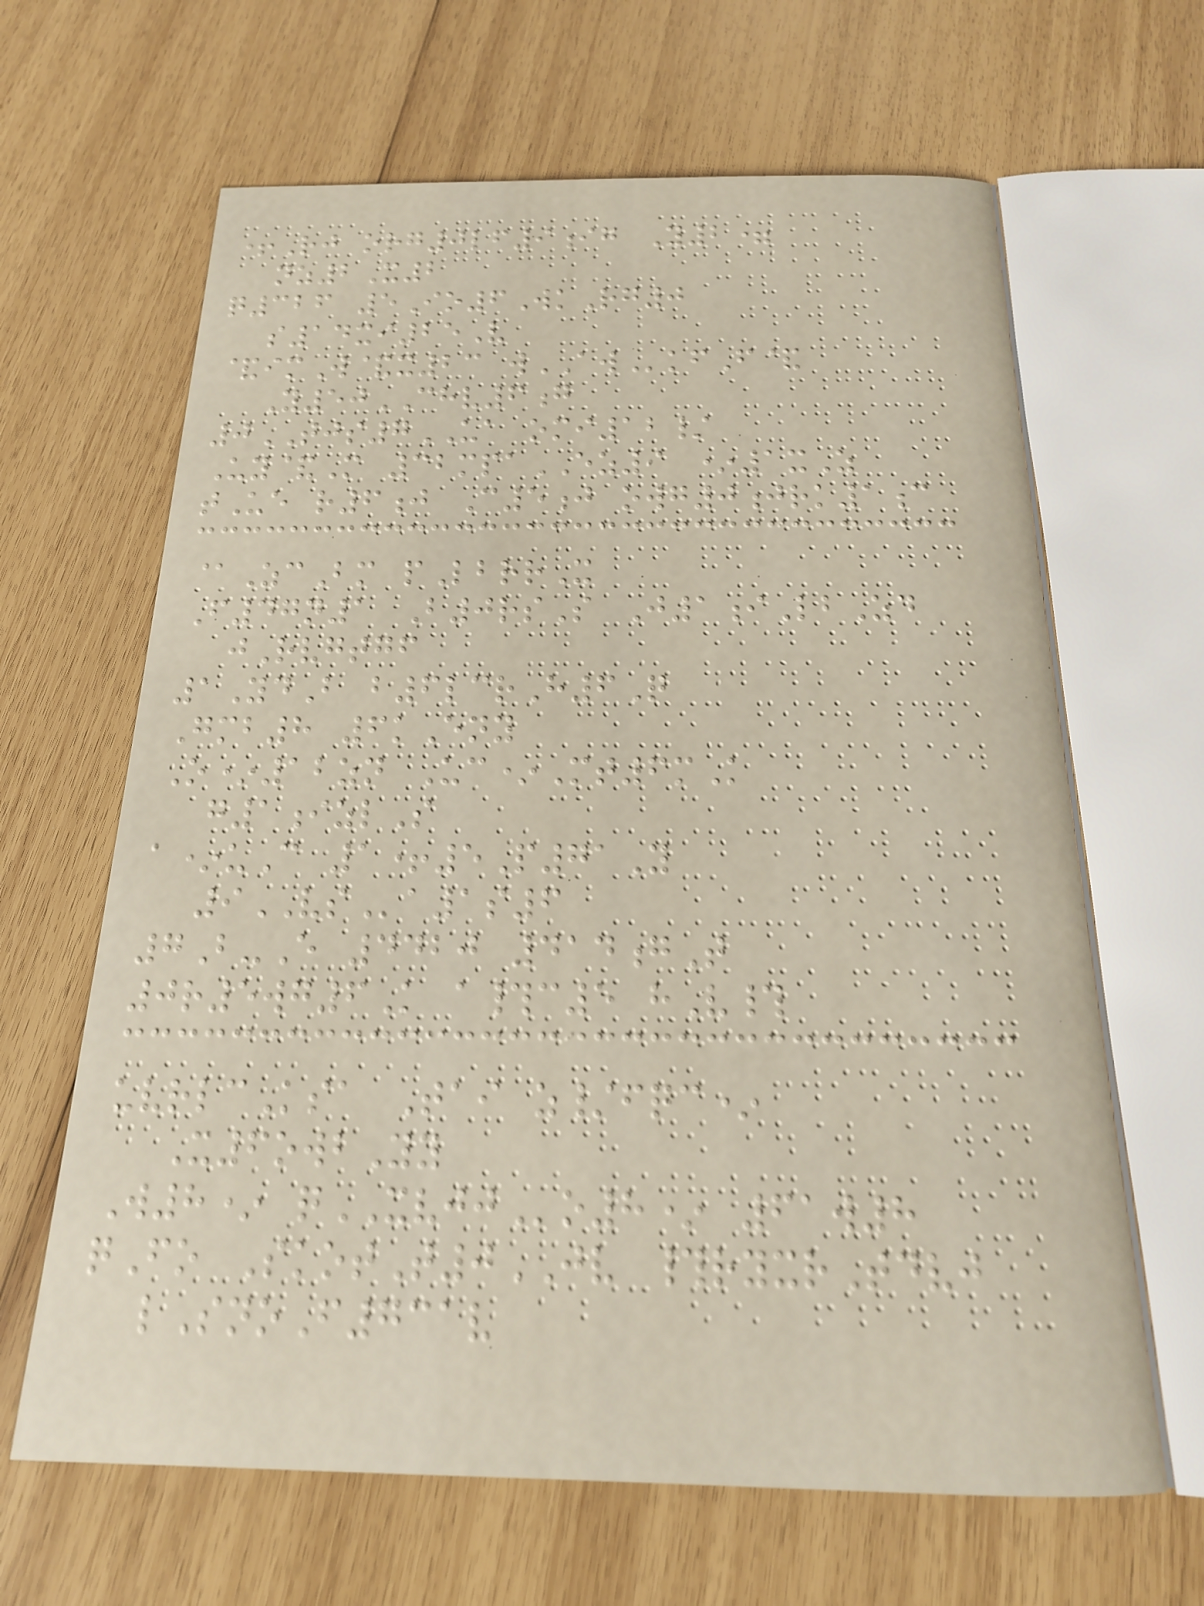+Rj org0lf9ig Y2=
nz2X2
q326 5Io6WkRg0
s14xi25V
&imW&x23 wAWkfF&
Y50CHV6g
0TJS7UA omi12/
Uy&M 32mpaEZ9 *1xZ
tUe r6j C5j owg0jrk1c
@ZcBm pLbrrX
F47n1 B0rsS J1iLbZd
jRvgtgf
1YdB b6lcrH6Q
Gmb8 6kEny
O*12zn Uc*Mt6mK
g1izlS
a*uC 1+5P71Y
9VSa1s6
7B-E 4420 414gT
0r5wg6K a#c5 hV#
uvrlcKsa Tai z/fqc*
X6owbYy
W8* qXVJJo8* 61w8
qFo SkotT0JV #ryxrTdvj
lSnoF731v
